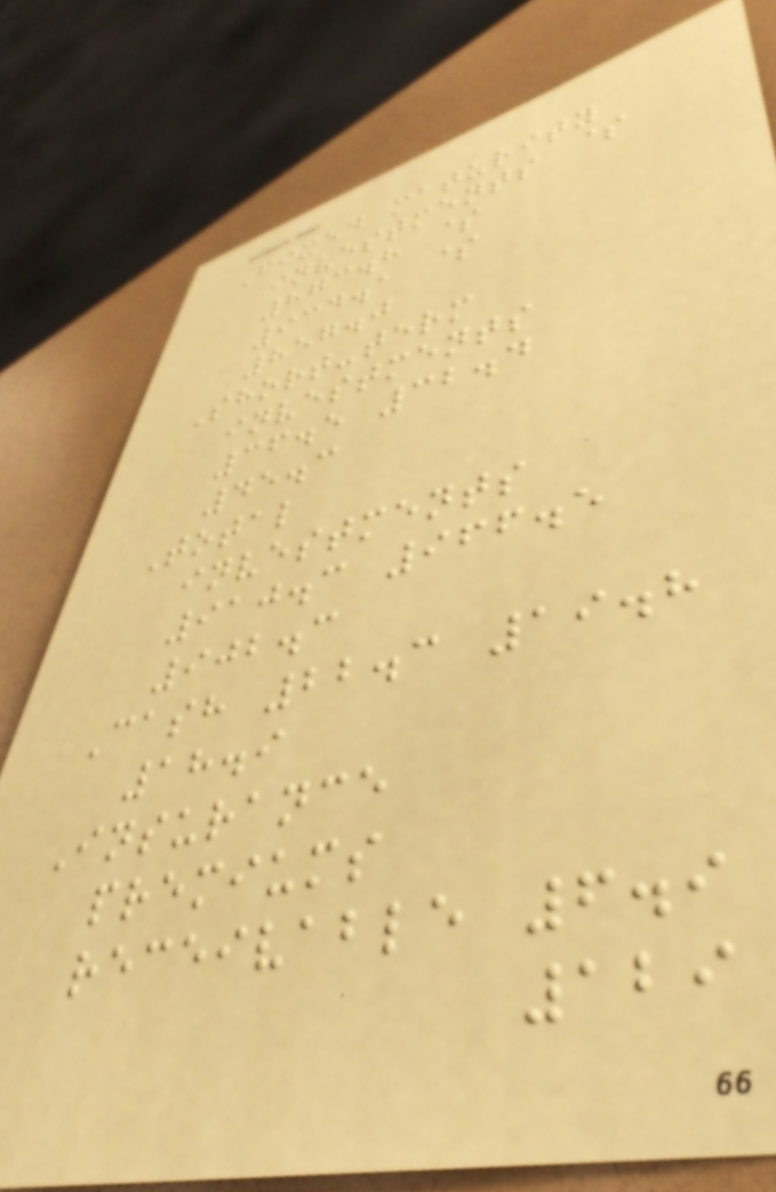Fixed maturity
investments $
873.8 $
934.1 $
857.0
Short-term
investments
36.5 32.4
45.3
Total
investments
910.3 966.5
902.3
Cash 22.3 19.8
18.9
Insurance
premiums
receivable 6.9
129
